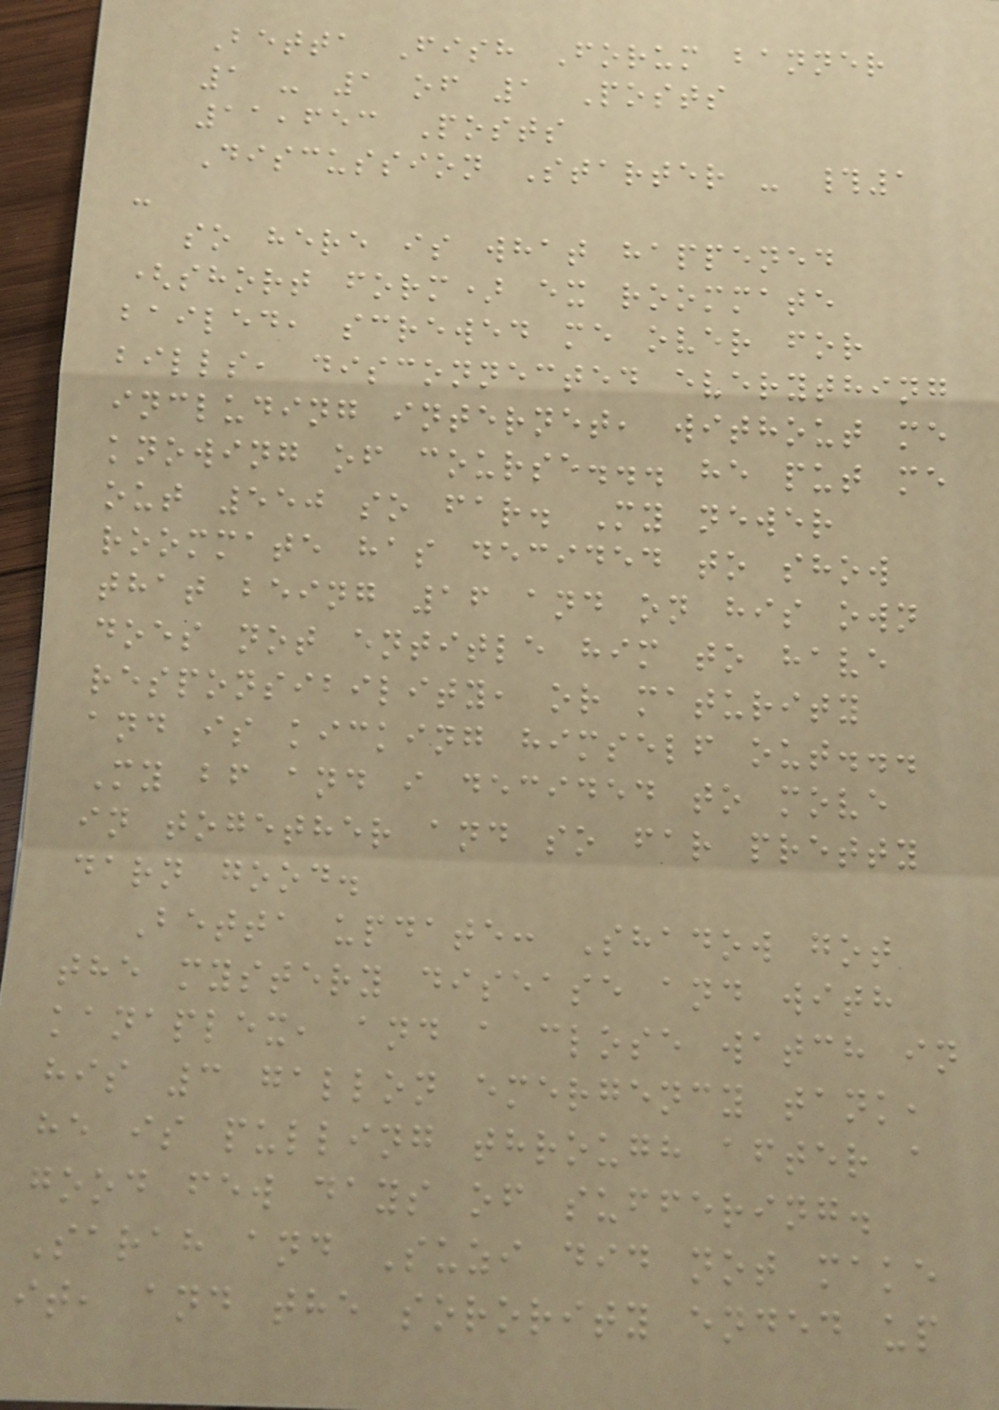Betta Fish Forum banner
1 - 1 of 1 Posts
11,653 Posts
Discussion Starter - #1
-
so here is what happened
(short form) ex roommate
bailed, screwed me over for
bills, disconnected everything
including internet, without me
knowing of course... he put me
out 550 so far. My newer
roommate has decided to show
that being 16 and on his own
does not entitle him to have
responsibility, or maturity
and is kicking himself out...
My bf and i decided to move
in together and so far pretty
darn good.
Betta update: Shadow got
the mystery disease and with
kanaplex, and a close watch in
his 3 gallon emergency tank,
he is pulling through after a
good few days of suffering.
Sarah and Suzi did not make
it, and the sorority ended up
